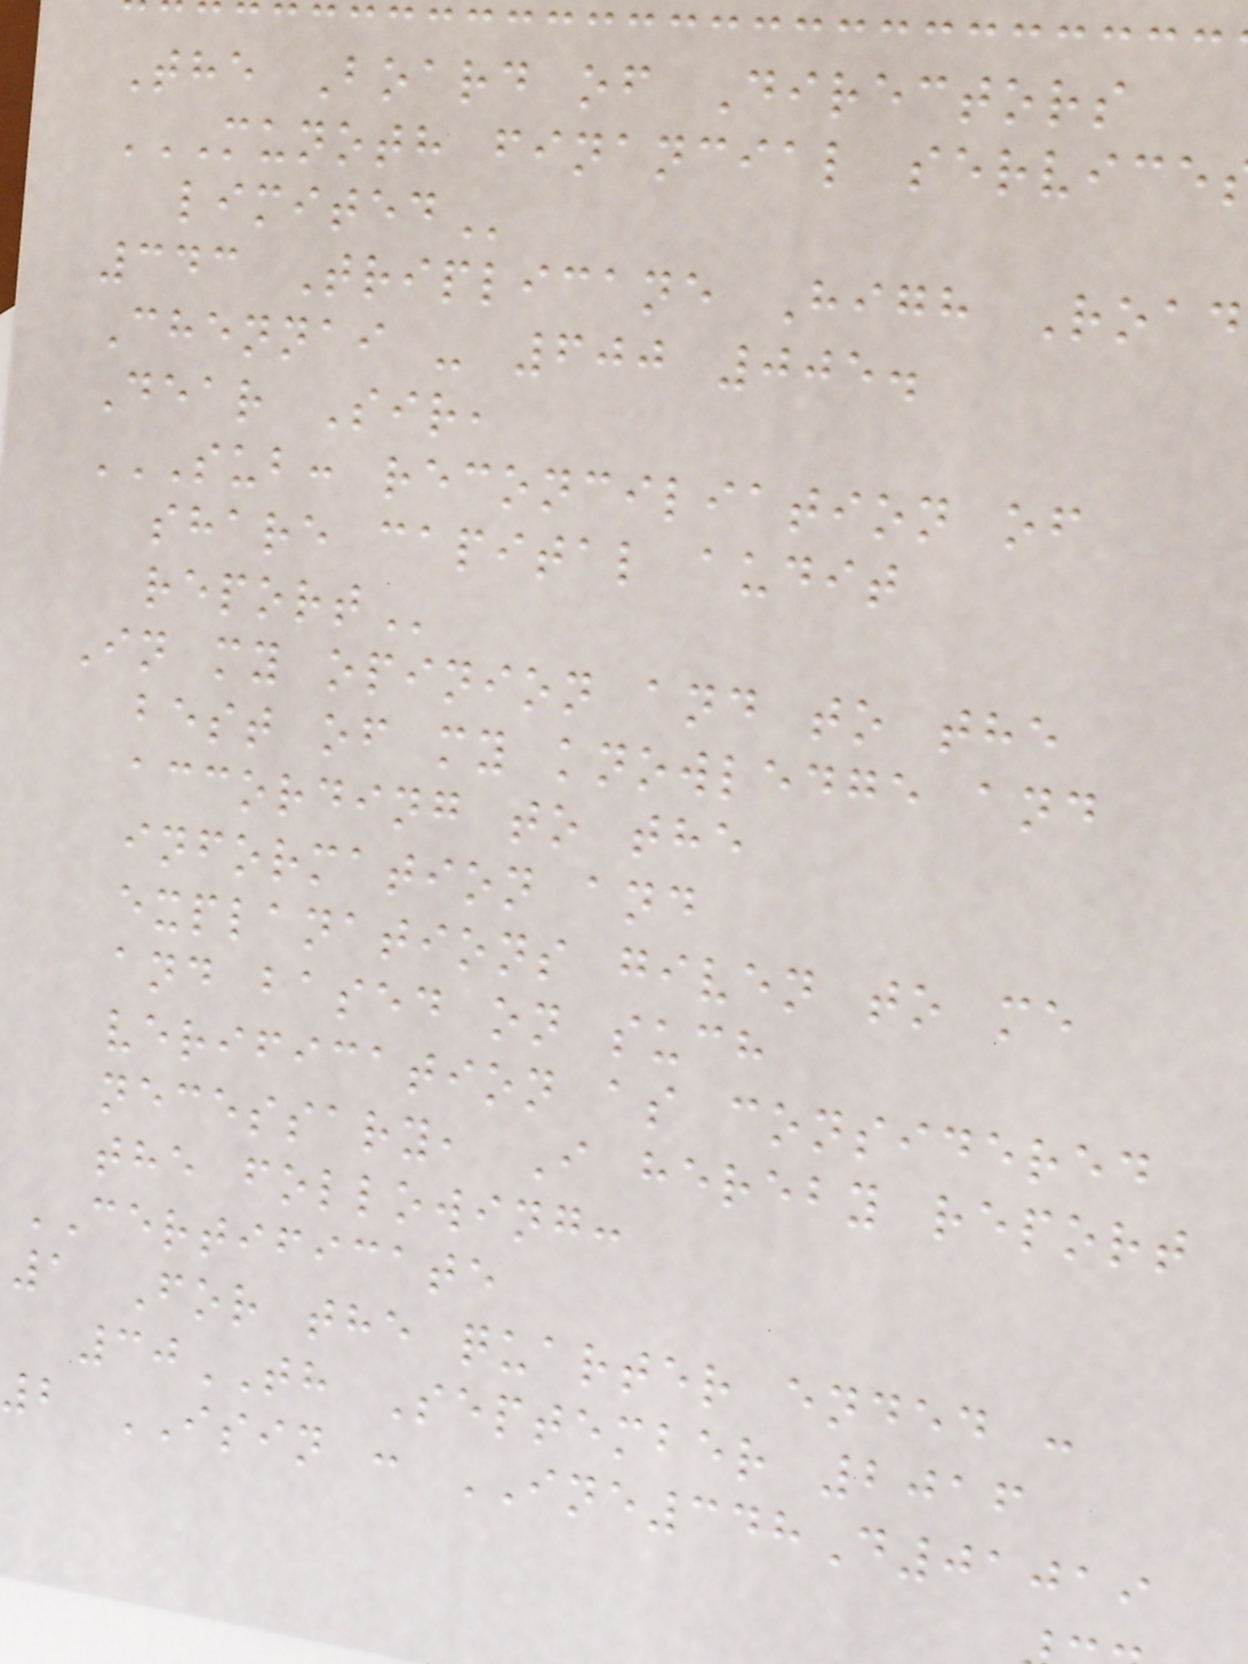The Board of Directors
343 Triplicane High Road
Chennai - 600 005.
Dear Sir,
SUB: RECONCILIATION OF
share capital audit
In my opinion and to the
best of my knowledge and
according to the
information and
explanations given to me
and based on such
verification as considered
necessary, I hereby report
the following:
CERTIFICATE
1 For the quarter ended :
30TH September 2016
2 ISIN : INE348D01019
